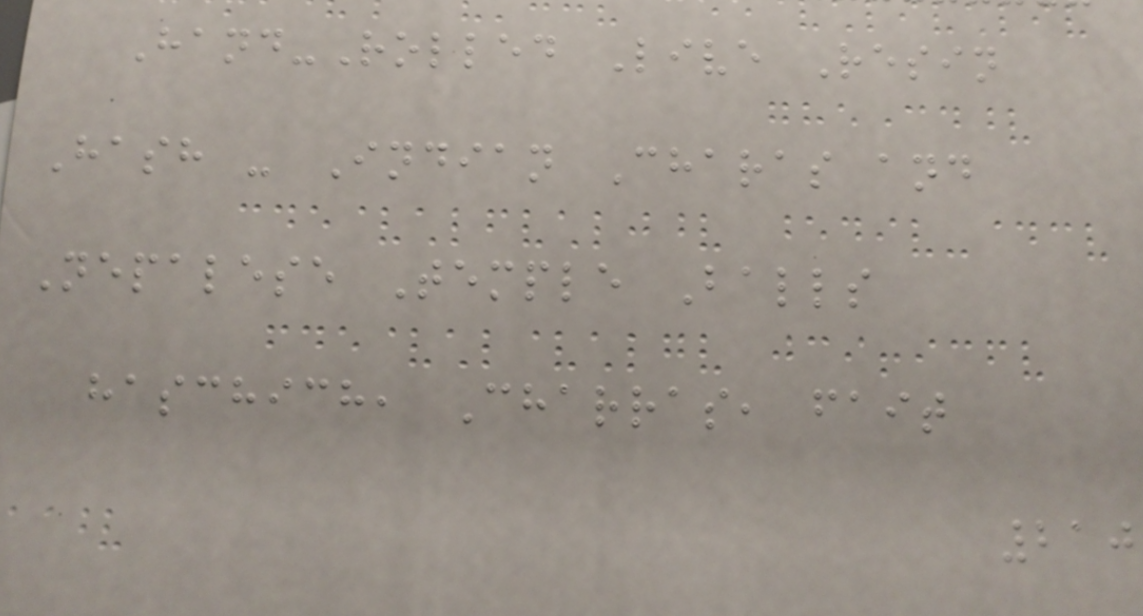Hand-Rolled Live Resin
Hash - Indian Charas and
Nepalese Temple Balls
haschich, Charras, fait
210
